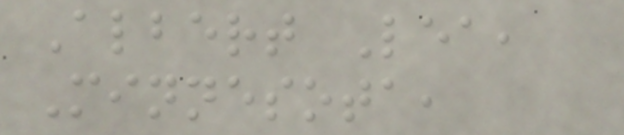Albert Lea,
Minnesota,
